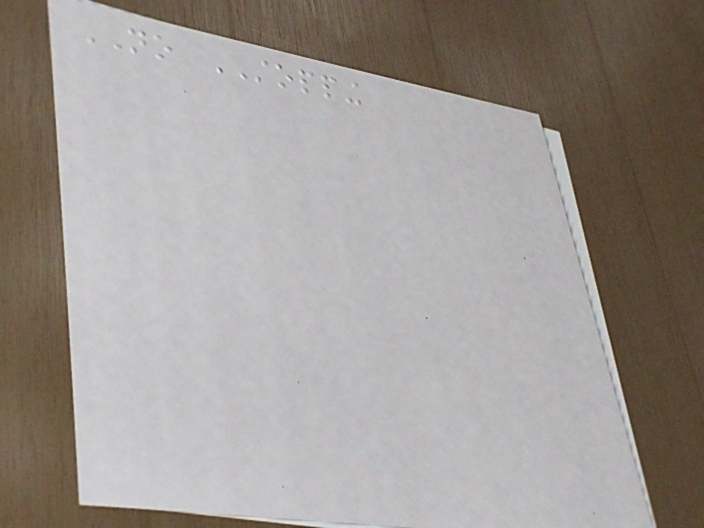NO STOPPING
